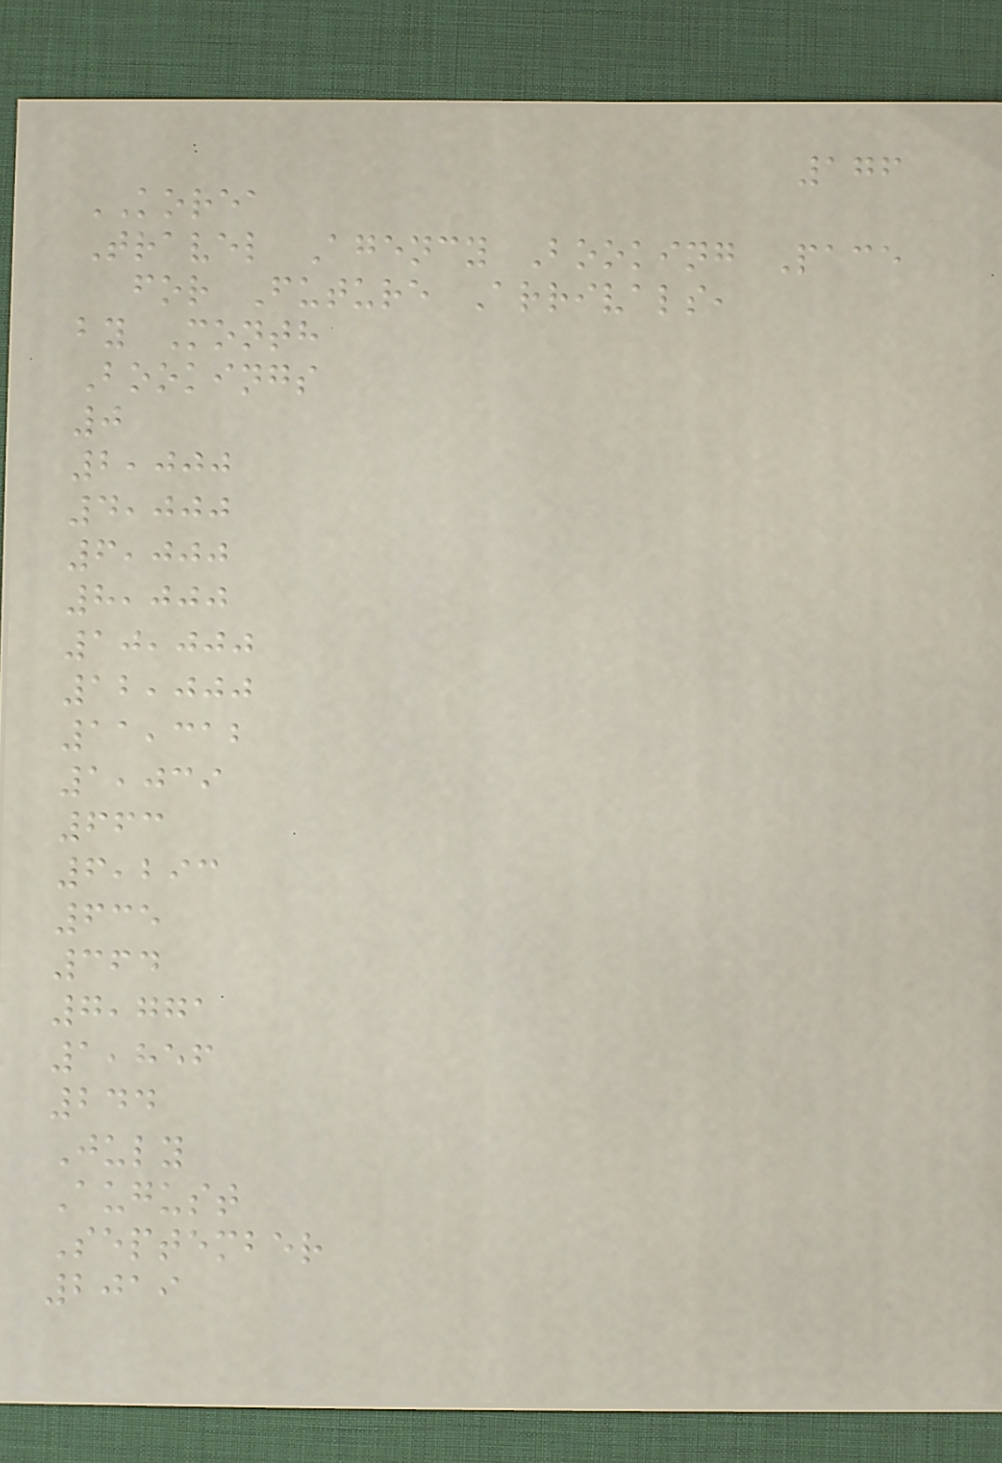176
KOREA
Travel Agency Booking Pace
for Future Arrivals,
by Month
Bookings
0
2,000
4,000
6,000
8,000
10,000
12,000
11,312
1,039
663
6,293
635
364
7,771
1,856
244
July
August
September
2019
